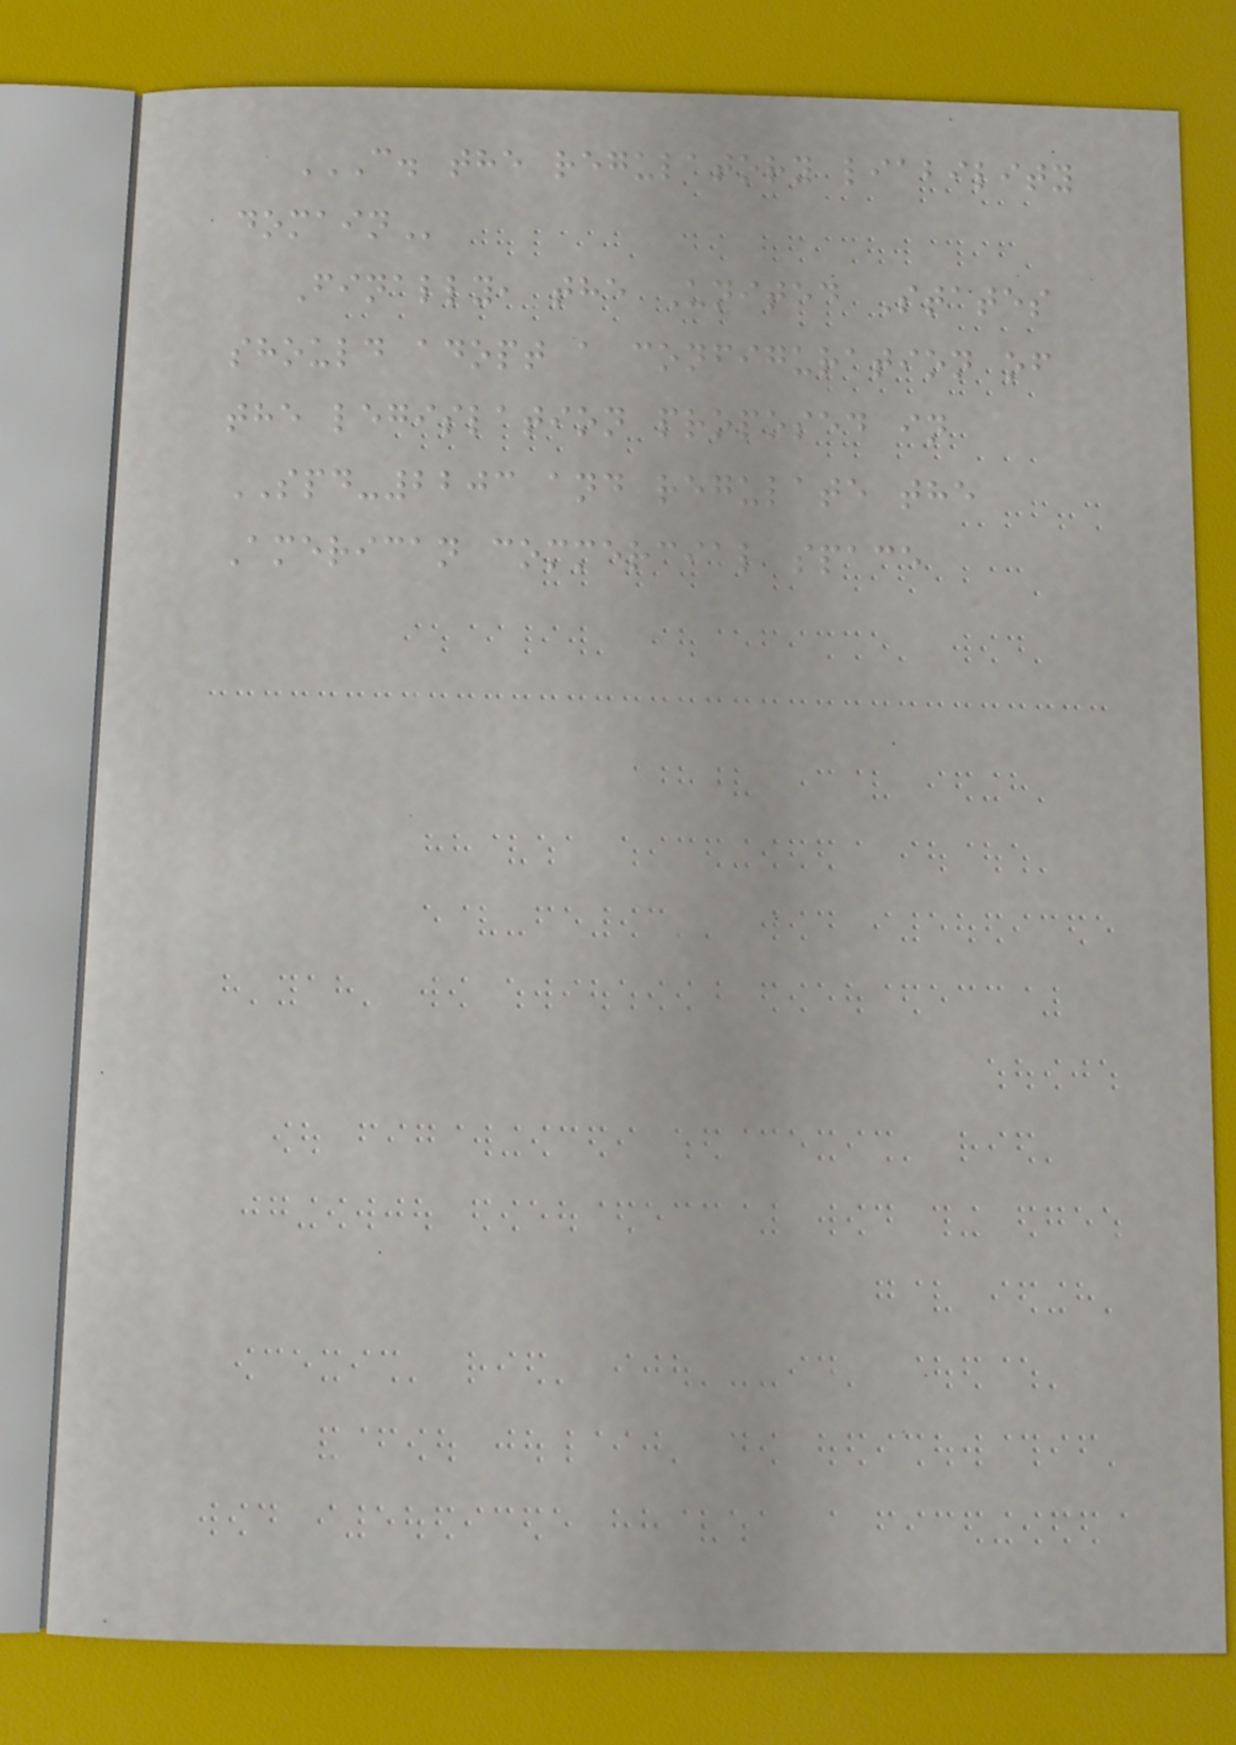C. THE REGULATORY LIABILITY
DOMAIN
Finally, the United States
should adopt a configuration of
the legislation proposed in
SPD-2203 and regulate the
American commercial space
